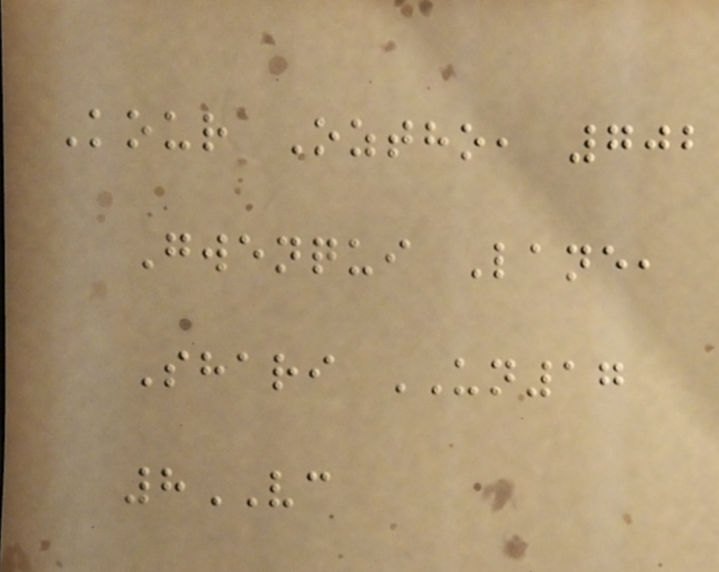Kour Oztho, 702
Gwenqui Lane,
Shari UN17
8VC
